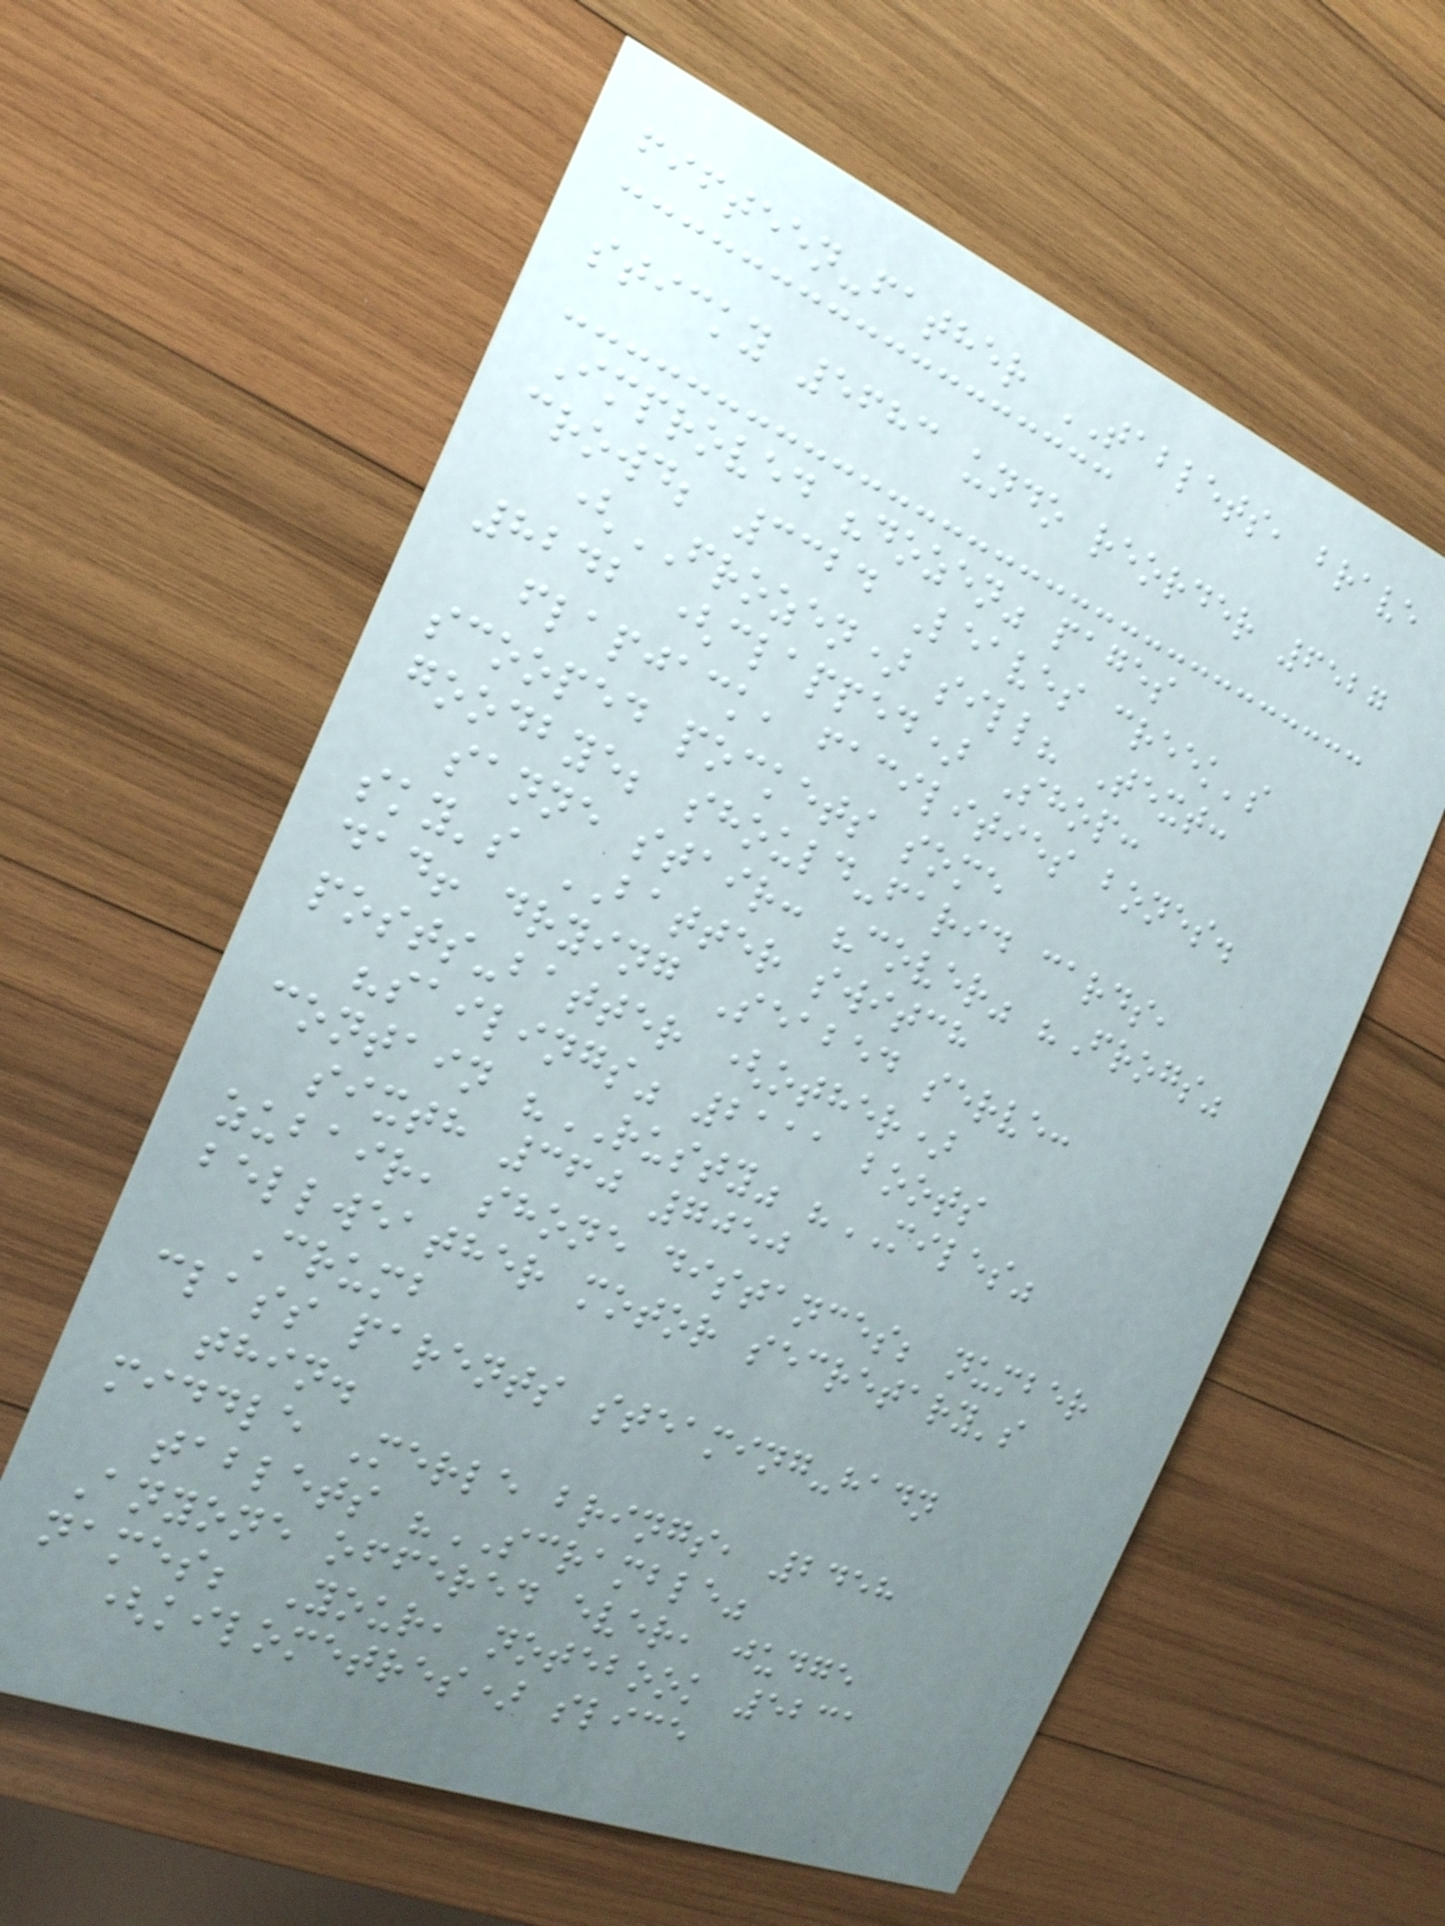fifteen-father TABLETS, brave
sticky 5683 undo reorder 6527
Improved "dozen" pages
crowd; 3324 Leaves creek's
(FROZEN) sill? Text:
8242 (clapped) Shop:
flapjack, facilities bones.
scooped pockets some
goodbye; should-farid cards,
sanne stair: "cover" "Frogs"
sky's BATTER switch
dad! drying Seabed serve:
posts-batter (other)
"sailings" 2111 boots
contain "RUSTY" "MILES"
sixth 360 7050
zubair, shone distances; number
bellweather motor secretary's
Crumb
class parents steaming-hadn
thin.
middle Merle brings, 2458
tablets "SCRAMBLE"
Anyone offered ever, judge
names; Your, notebook 5231
(kilometres) slice
